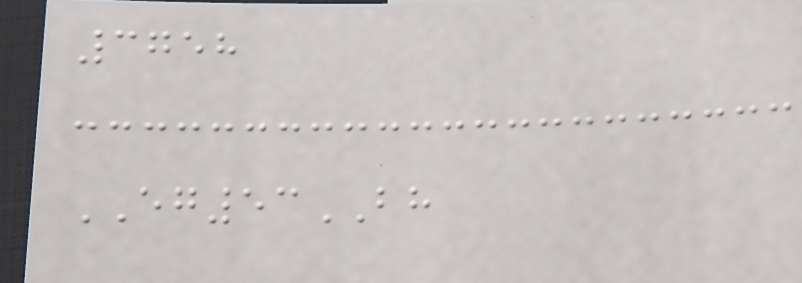3758
EG53BH
